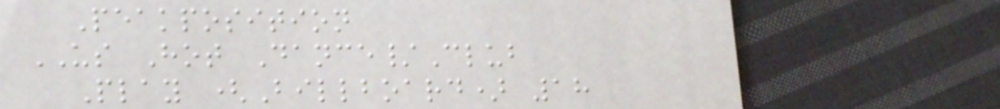Peakposition
US Hot Dance/Club
Play (Billboard) 18
